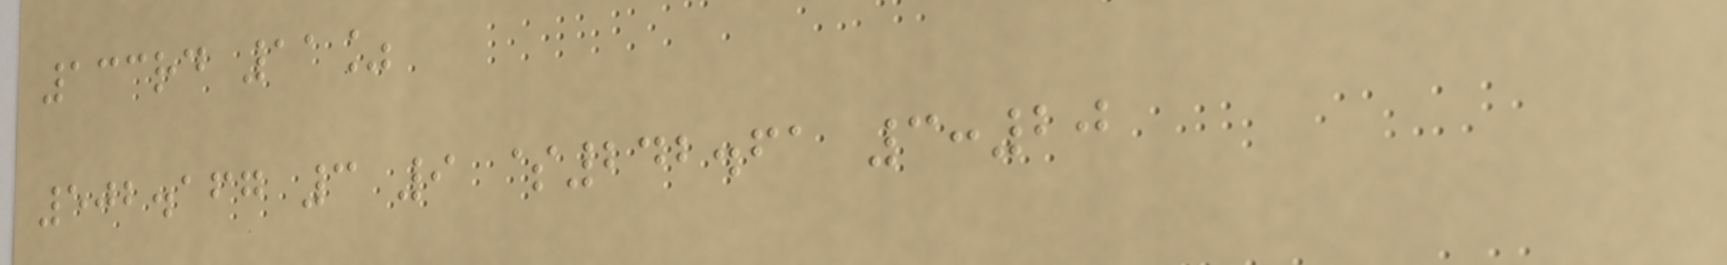133rd 11%
502.167 3 9 $242.61 3:20
